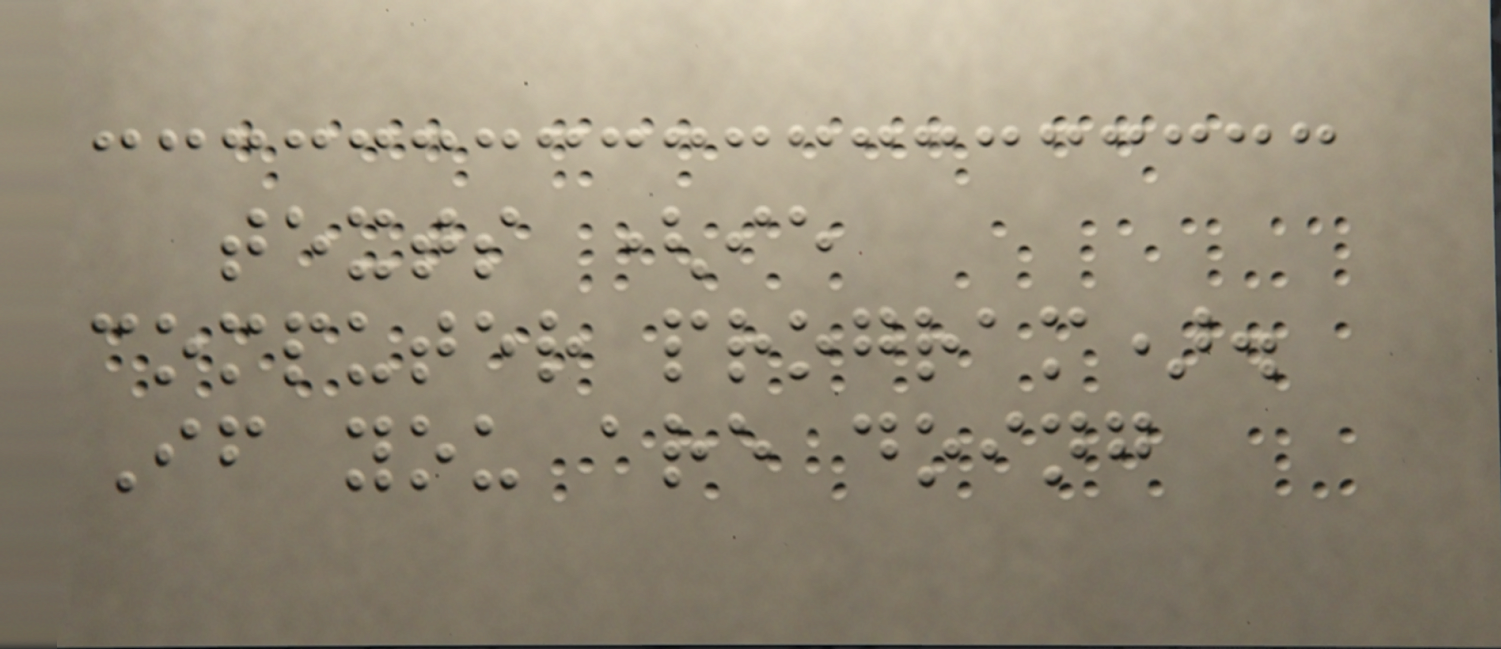texts (ie
computer program).
If you are doing
